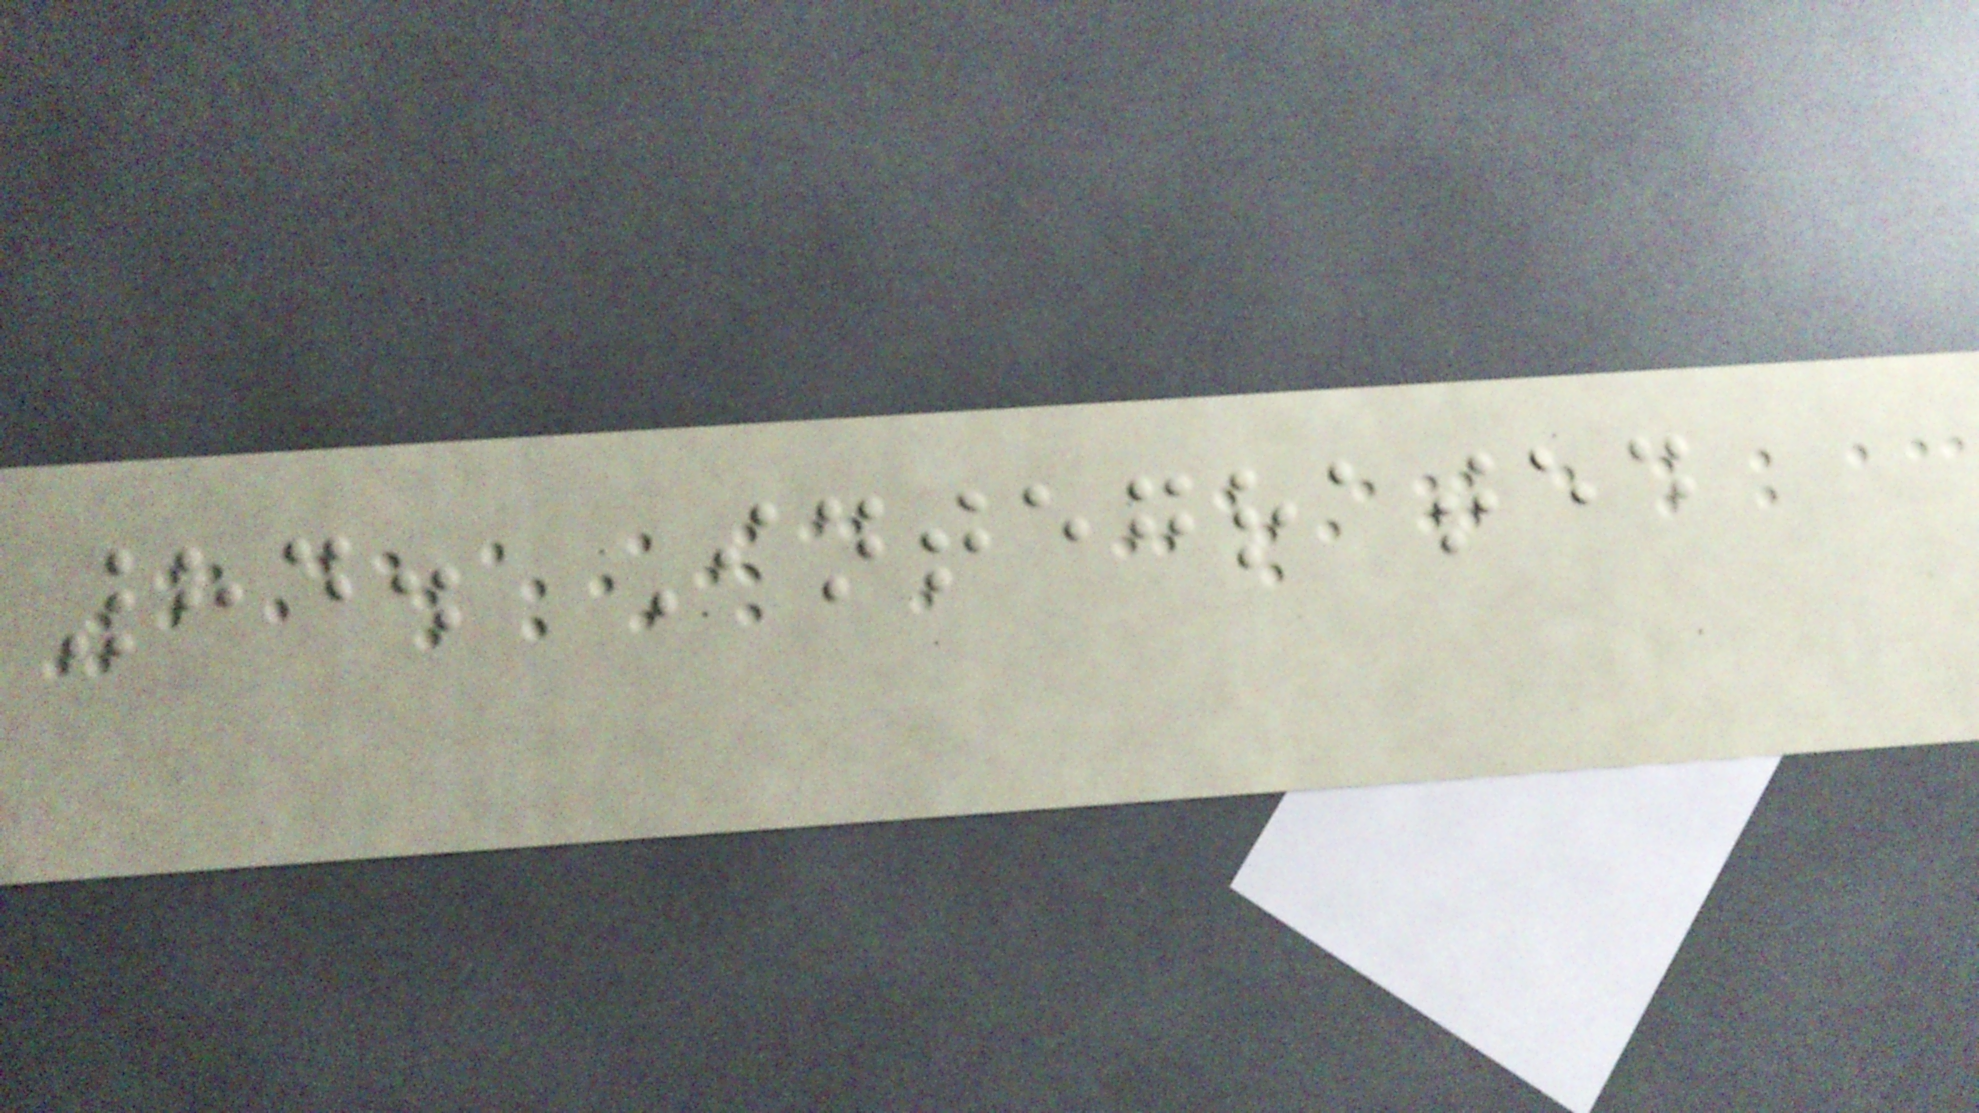84. Integrated
